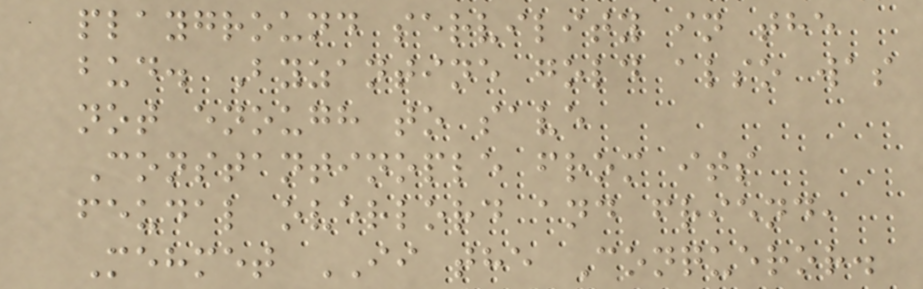playground servility in the
bud. Byzantine gold also was
not enough to save
Constantinople from its
feudal overlord and friend,
Mehmet II the Conqueror.
